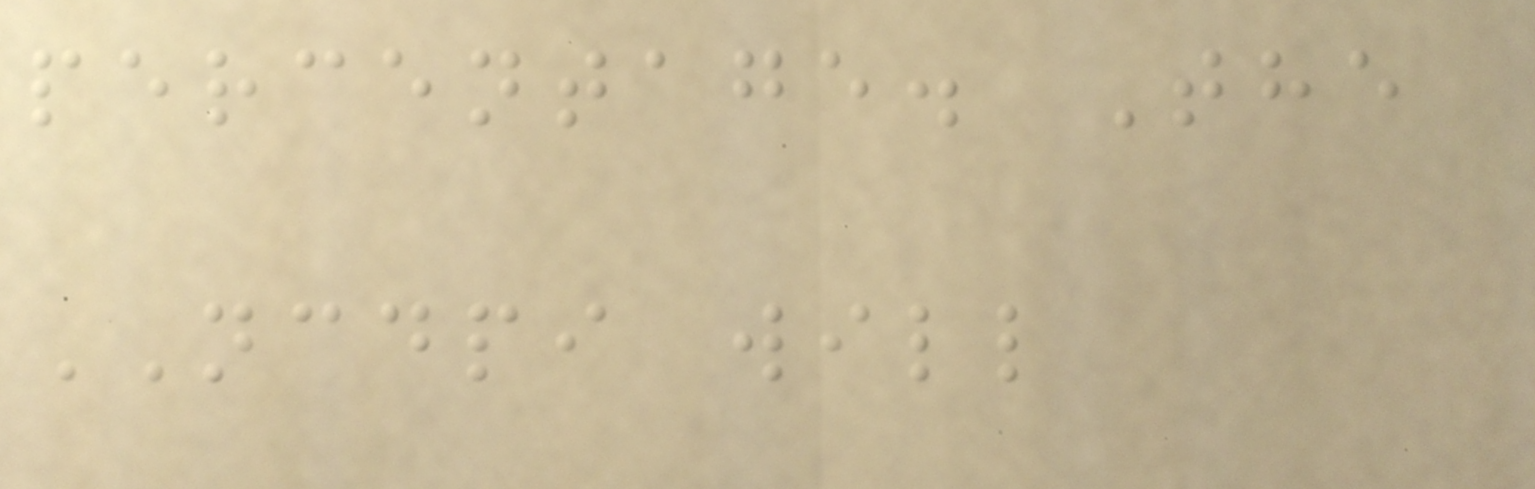percentage. The
NCDPI will
